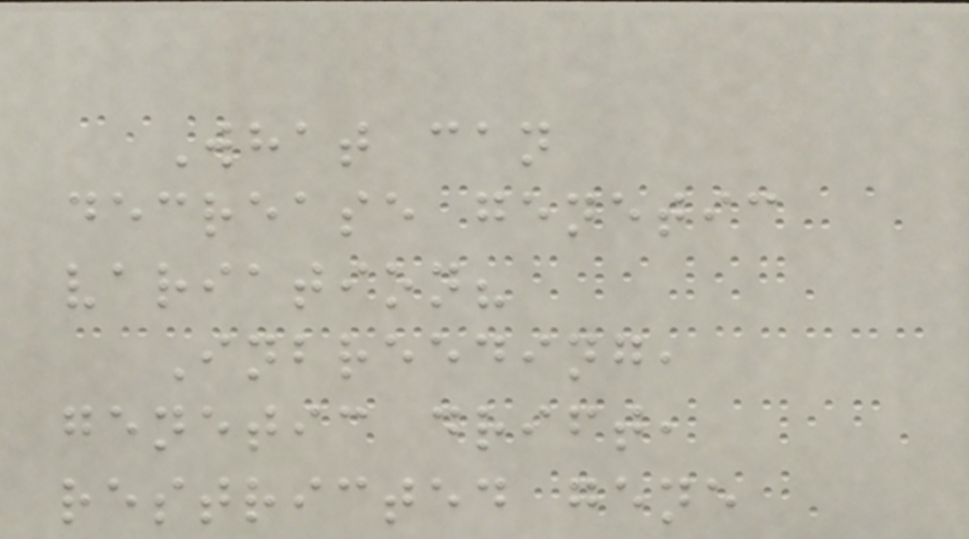What can
decrease genetic
variation?
Inbreeding,
genetic drift,
restricted gene
